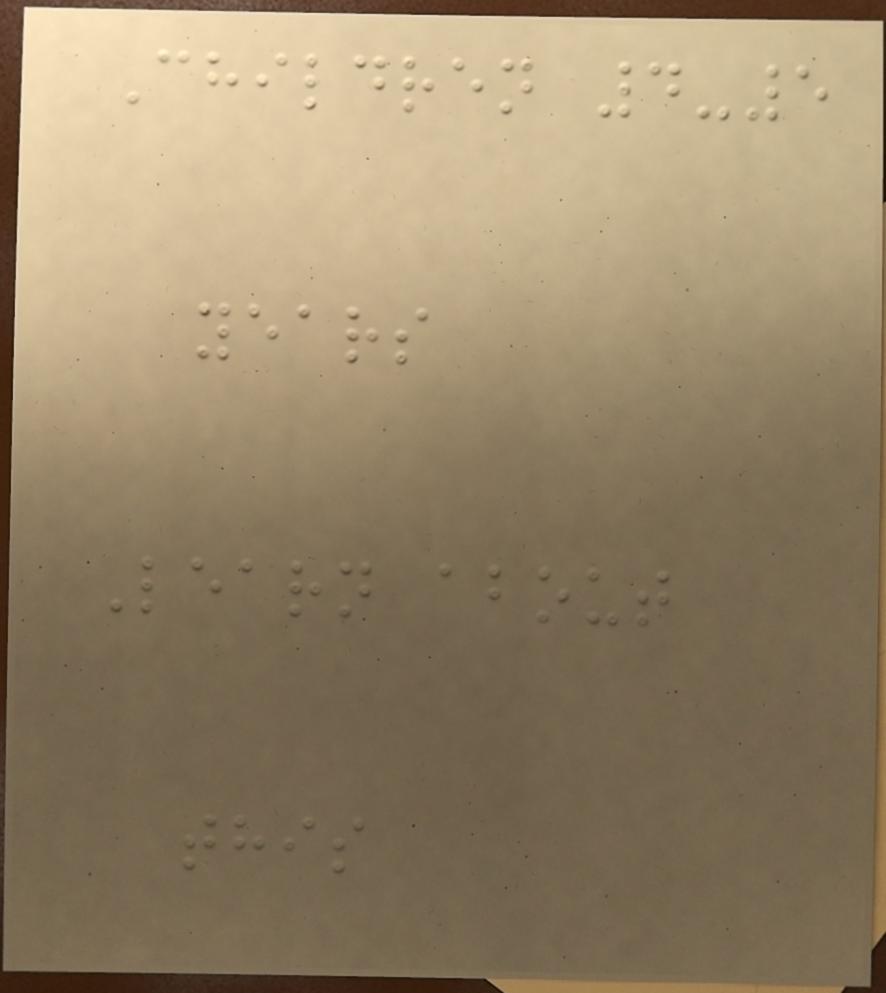Children 4-5
years
Learn about
this
